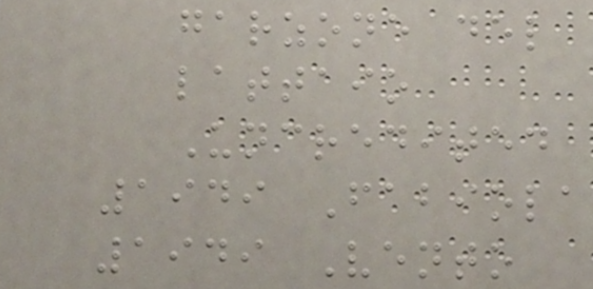garzone del
lattaio
Uncredited
1949 Fabiola
1949 Vento
